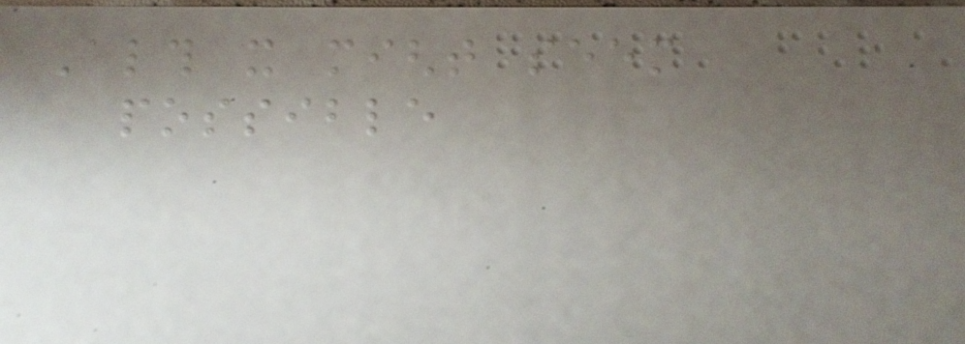Although it might seem
possible
